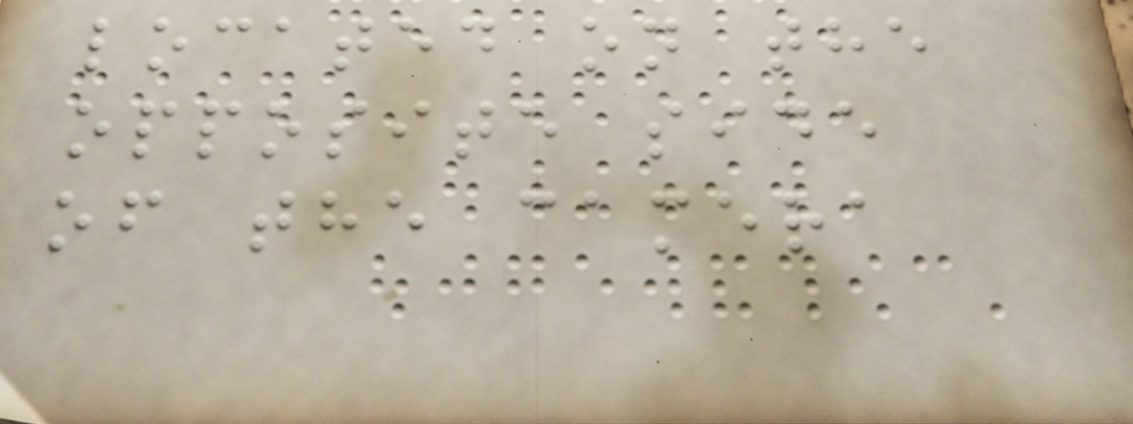located on the
opposite side
of the camera
